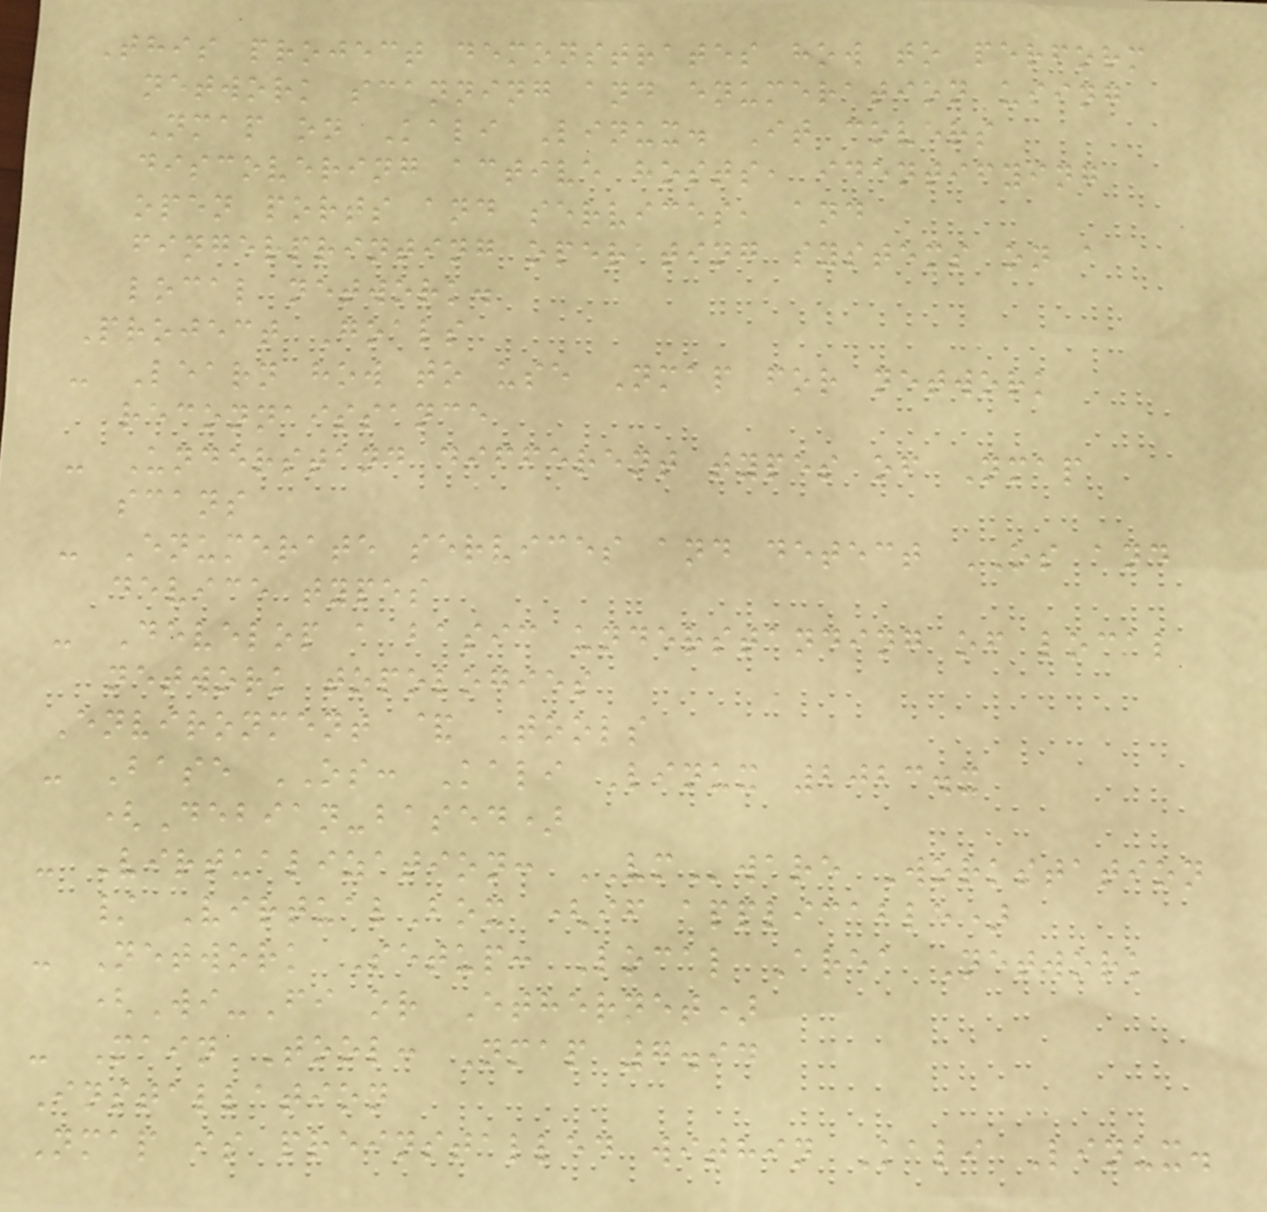This project demonstrates how to perform
network scanning and enumeration using
Nmap on Kali Linux. It covers
discovering active hosts, identifying
open ports and services, and
fingerprinting operating systems on a
local network.
Project Goals
- Learn how to use Nmap for network
reconnaissance
- Understand different types of Nmap
scans
- Enumerate services and detect OS and
device types
- Develop a basic understanding of local
network topologies
Environment & Tools
- Base OS: Kali Linux 2023.x
(Debian-based)
- Virtualization: VMware Workstation
/ VirtualBox (if applicable)
- Network Setup: Local Area Network
(Wi-Fi or Ethernet)
- Main Tool: Nmap 7.94
Installation
Nmap is preinstalled within Kali Linux.
